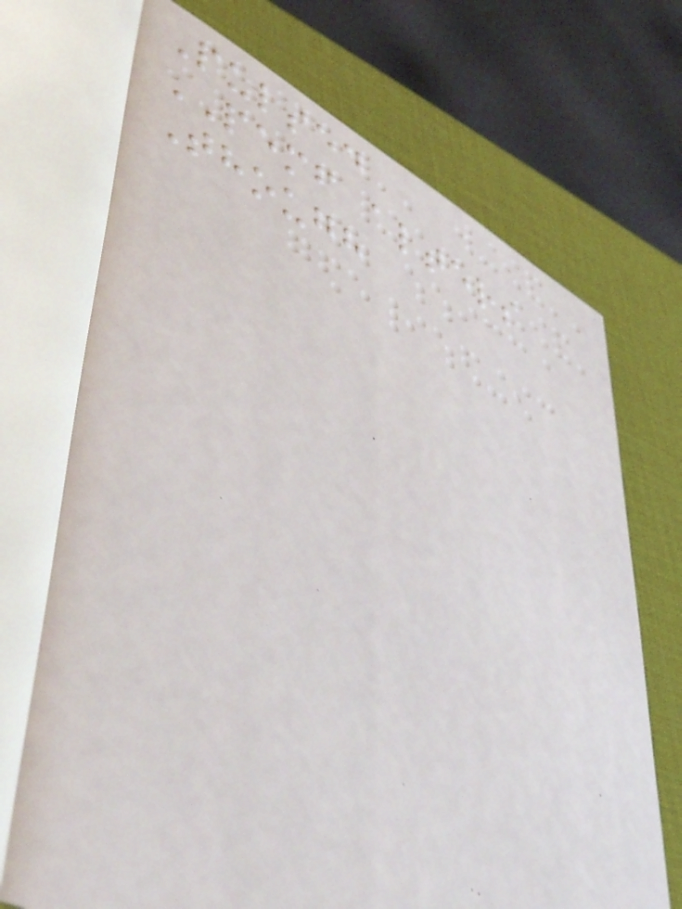Pulsed
PEMF alters
Though
